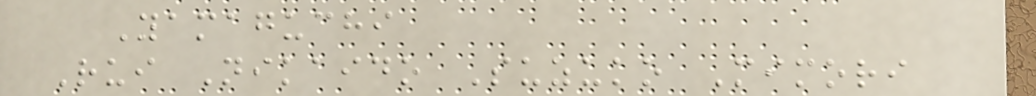Yamaguchi
Rui Nikaido Suzuko Mimori
